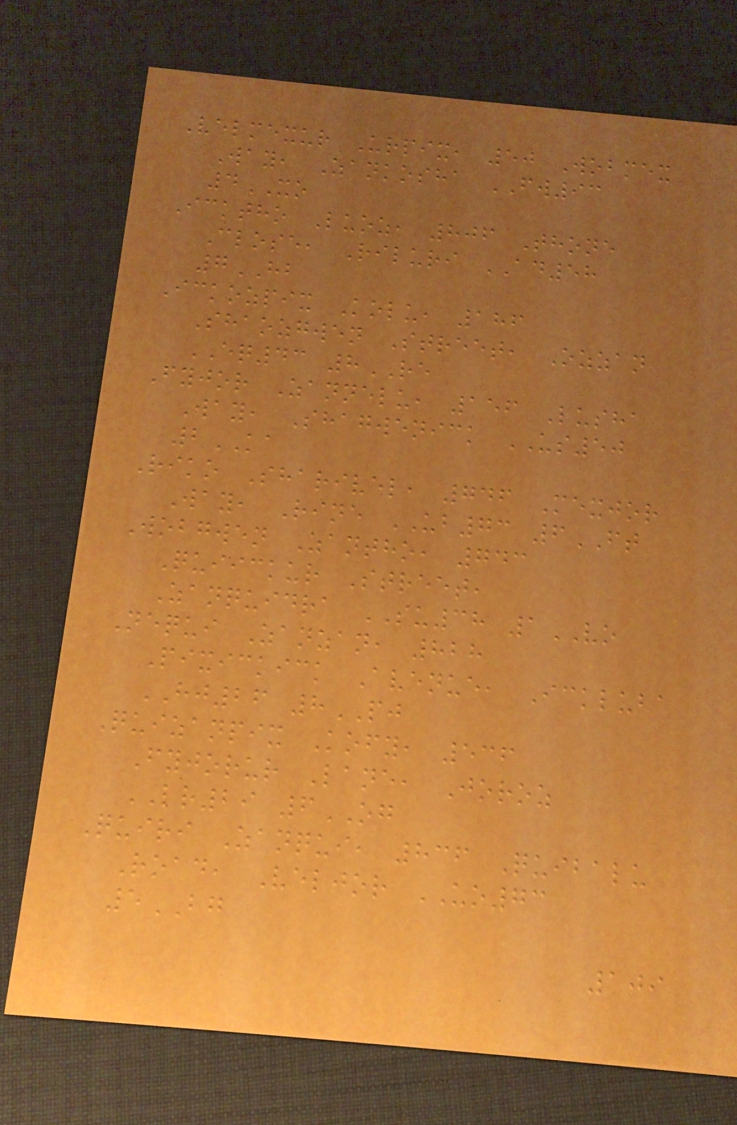Velmexur Urpix, 50 Wobmex
Way, Zankosha FW93
4XO
Icktho Luoz, 806 Thone
Close, Riluri AD58
7HB
Ickozpix Kolu, 186
Shaozgwen Street, Ozzan
EQ43 8RE
Fyjor Zannelu, 156 Lusha
Way, Shagwenick US50
2KA
Riko Sharivel, 746 Mexjor
Way, Rine UB73 6FT
Wobgwen Zantho, 743
Quiickur Street,
Zanquidra SU38 1VO
Nequi Zanzan, 828
Pixickick Avenue, Ickluba
HJ26 8PJ
Quizanpix Kofy, 536
Fyjorur Lane, Joroz
LR29 6OG
Quiri Zanqui, 836 Quibalu
Road, Veljor UO73
5BG
109
